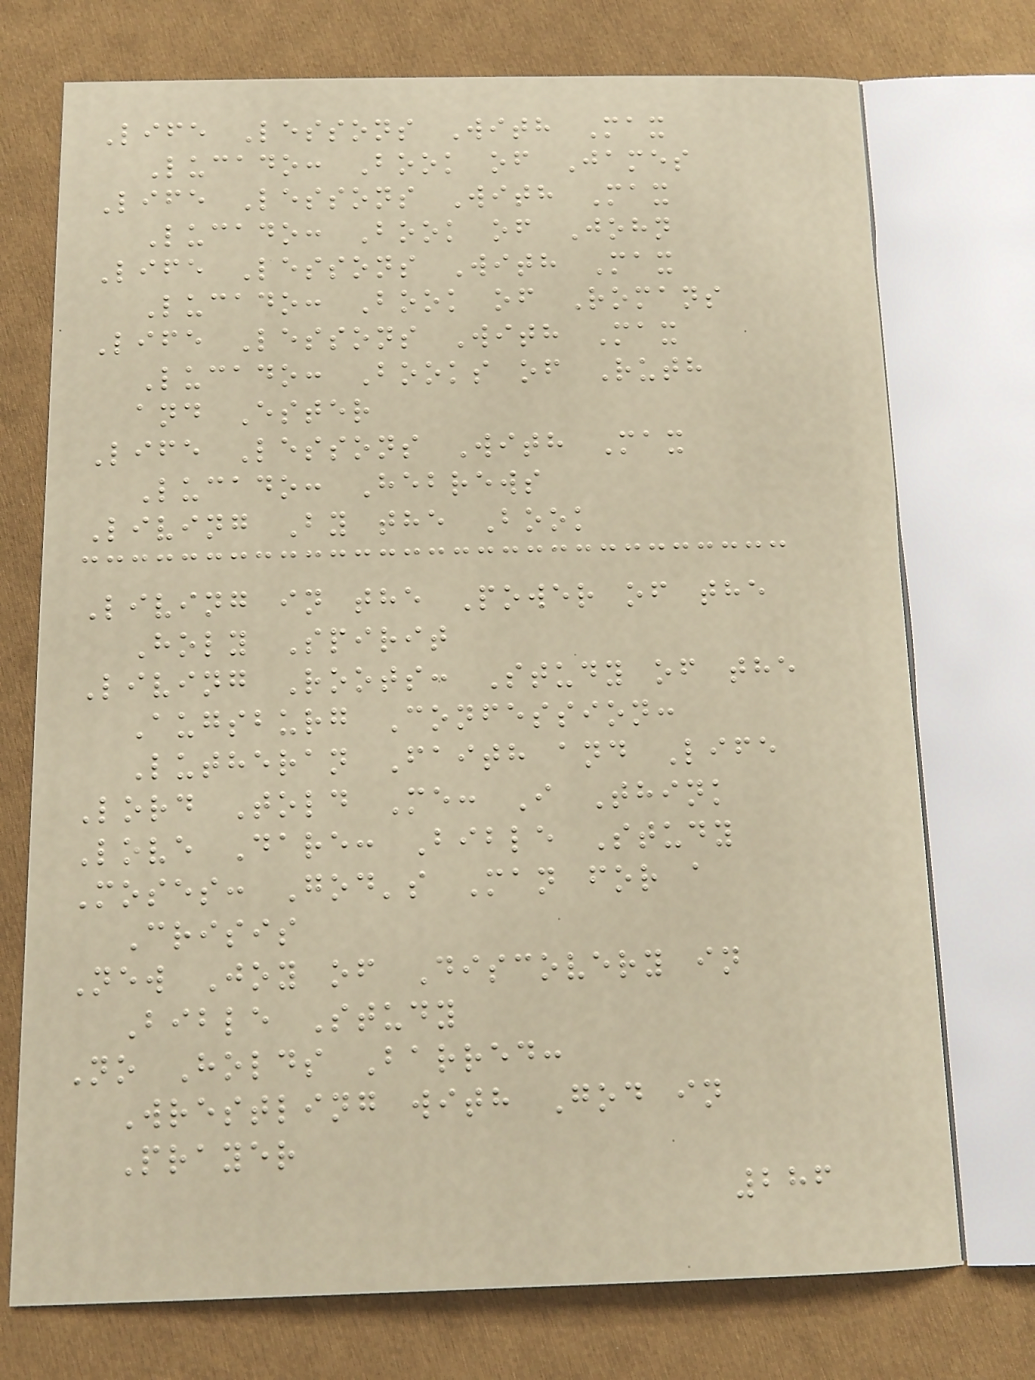Life Lessons With Max
Lucado: Book of James
Life Lessons With Max
Lucado: Book of John
Life Lessons With Max
Lucado: Book of Romans
Life Lessons With Max
Lucado: Books of Ruth
and Ester
Life Lessons With Max
Lucado: Hebrews
Living By the Book
Living in the Power of the
Holy Spirit
Living Roots: Study of the
Augsburg Confession:
Lutheran Faith and Life
Lord Told Me: I Think
Love Dare: Bible Study
Moses: God's Man for a
Crisis
New Joy of Discovery in
Bible Study
No Holds Barred:
Wrestling with God in
Prayer
286
